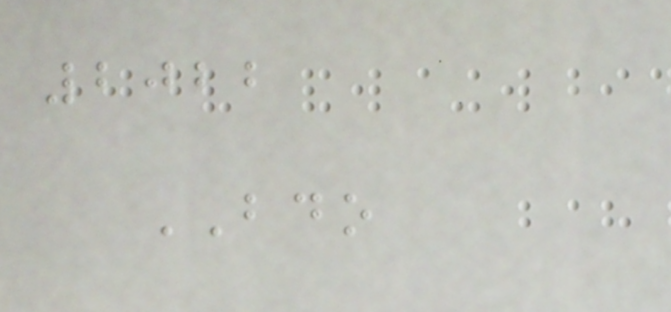2022
BDO
